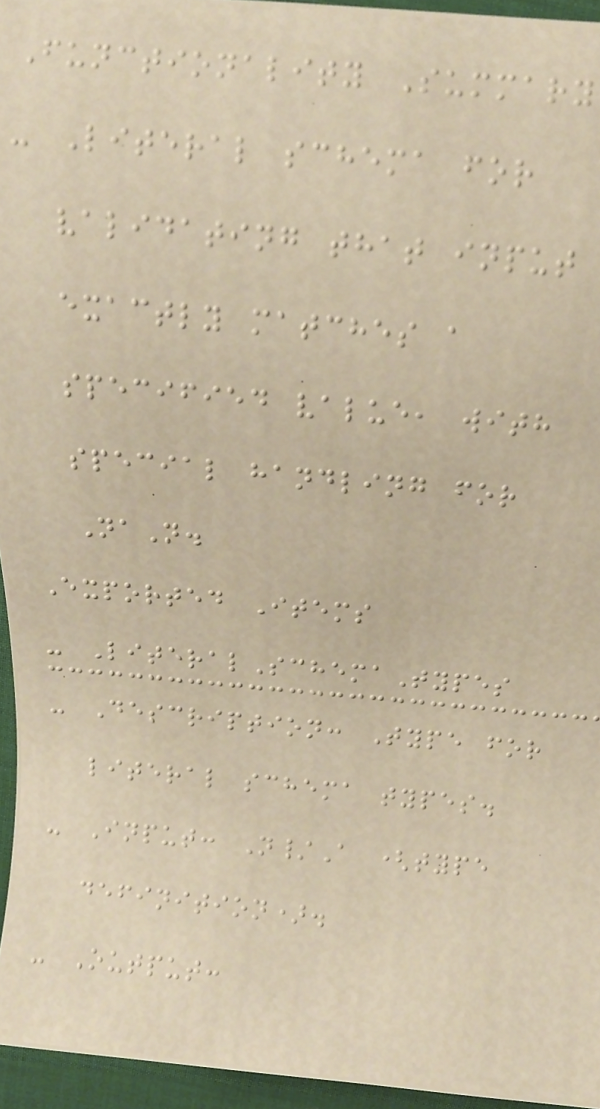Functionality Summary
- Literal schema for
validating that input
exactly matches a
specified value, with
special handling for
NaN.
Exported Items
- LiteralSchemaTypes
- Description: Type for
literal schema types.
- Input: N/A (type
definition).
- Output:
